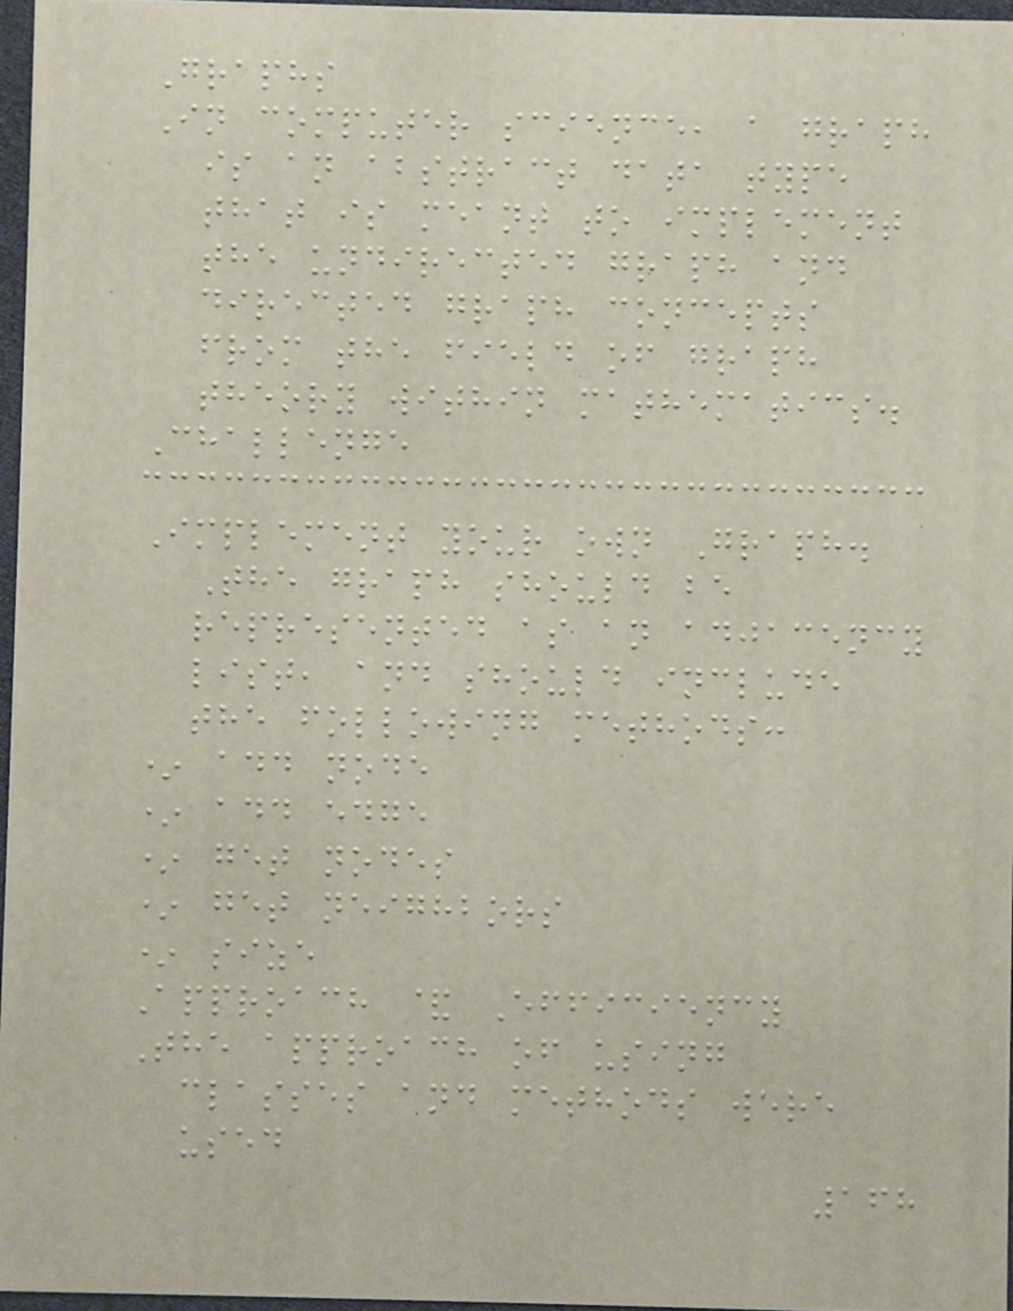Graphs
In computer science, a graph
is an abstract data type
that is meant to implement
the undirected graph and
directed graph concepts
from the field of graph
theory within mathematics.
Challenge
Implement your own Graph.
The graph should be
represented as an adjacency
list, and should include
the following methods:
* add node
* add edge
* get nodes
* get neighbors
* size
Approach & Efficiency
The approach of using
classes and methods were
used
168
